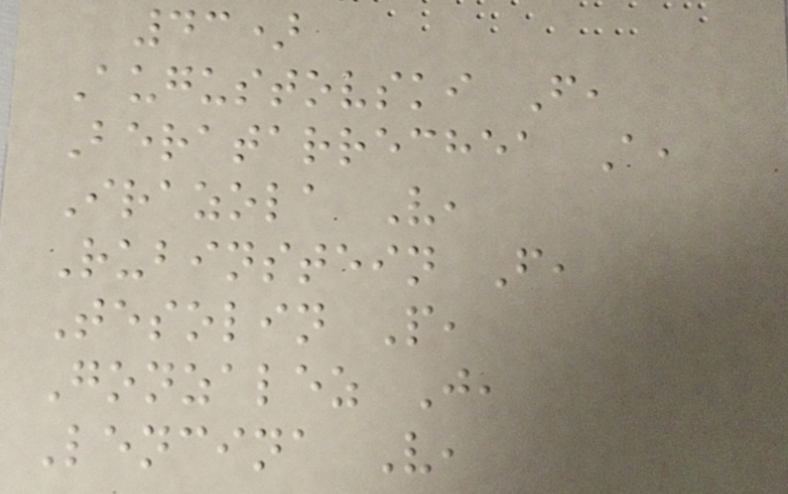43)
Augustovski F,
Beratarrechea A,
Irazola V,
Rubinstein F,
Tesolin P,
Gonzalez J,
Lencina V,
